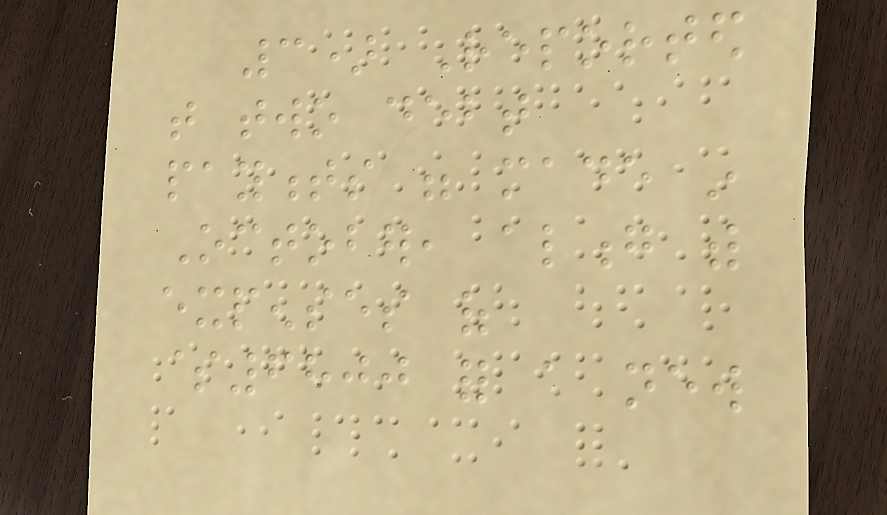3) Reported
that two debt
payments were made in
October, along with
expenses of
$6800 for a new
